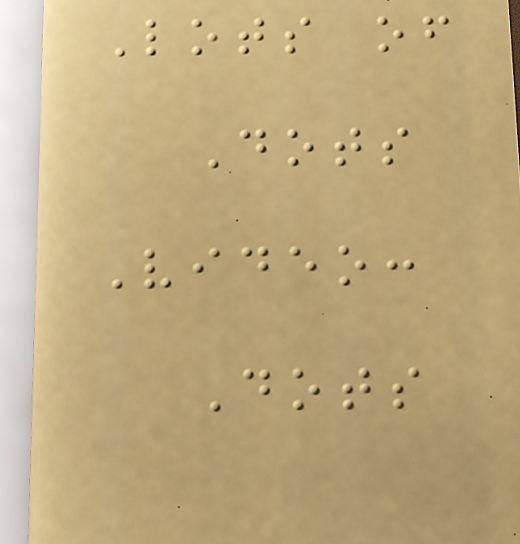Lots of
Dots
Video:
Dots
